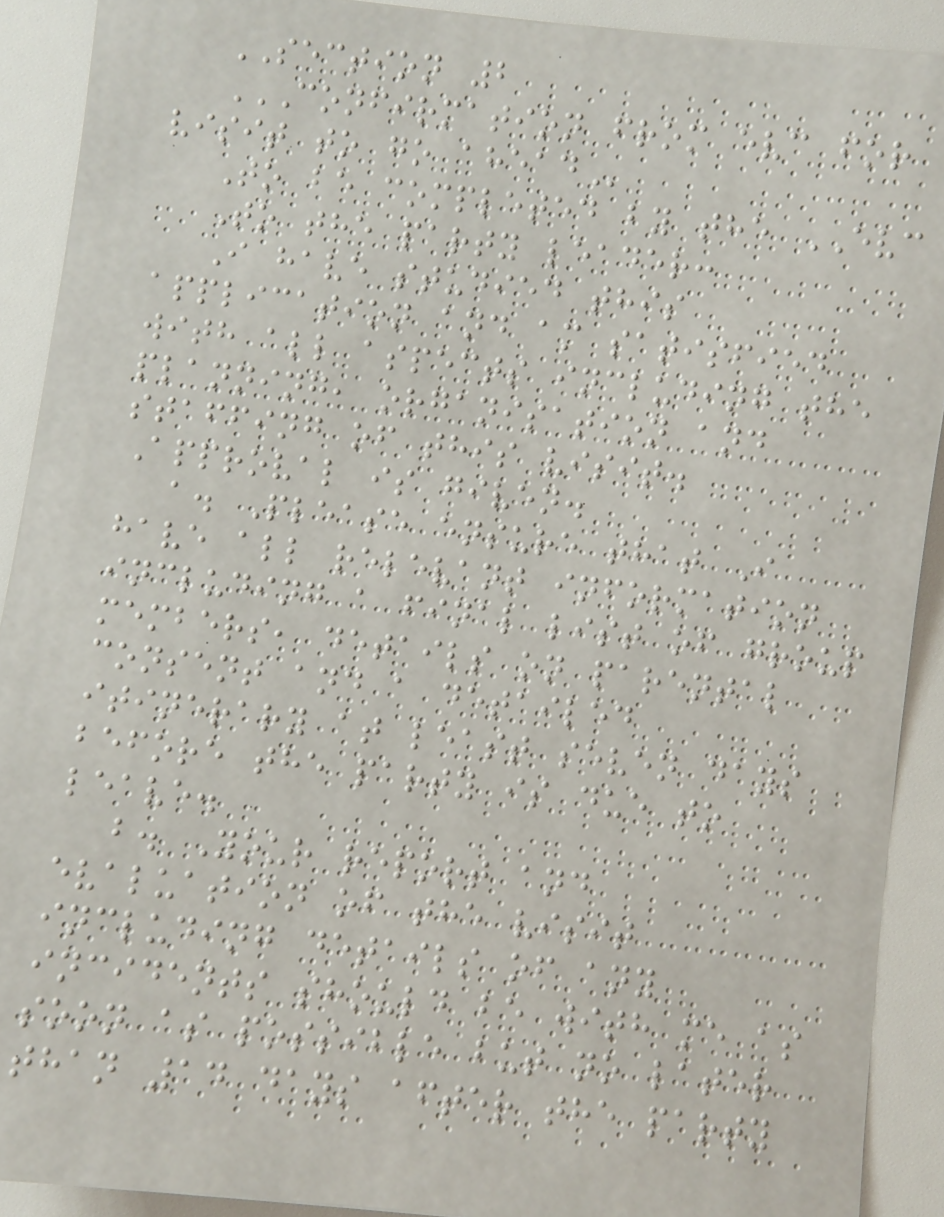SECTION 2
CONFIRMATION FROM EVC FOR
VISIT TO GO AHEAD
To be completed by the EVC
To the party leader:
I have studied this
application and am satisfied
with all aspects including the
planning, organisation and
staffing of this visit.
Approval is given.
a. Please ensure that I
have all relevant information
including a final list of group
members, details on parental
consent and a detailed
itinerary at least seven days
before the party is due to
leave.
b. Your report and
evaluation of the visit
including details of any
incidents should be with me as
soon as possible but no later
than 14 days after the party
